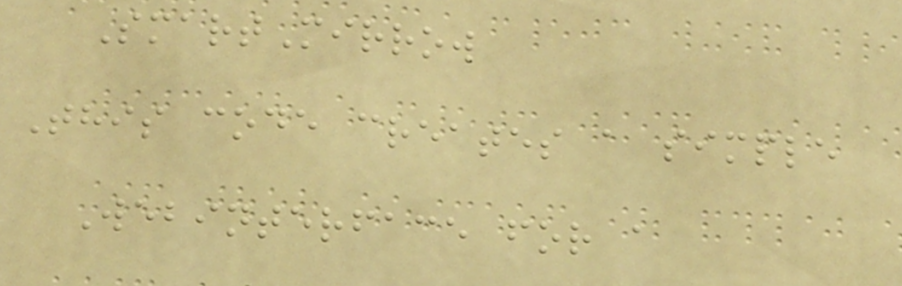SmartMirrow
This code creates a simple
Webinterface for a
